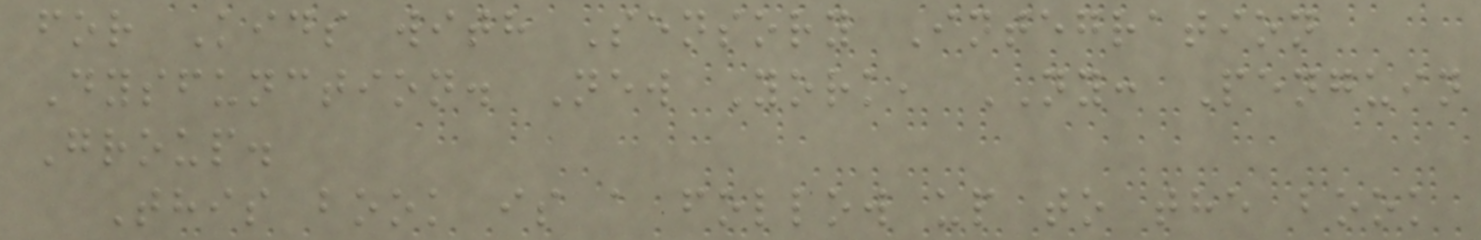for Kids with Sensory Integration
Dysfunction. New York, NY: Penguin
Group.
This book is a follow up to the book
